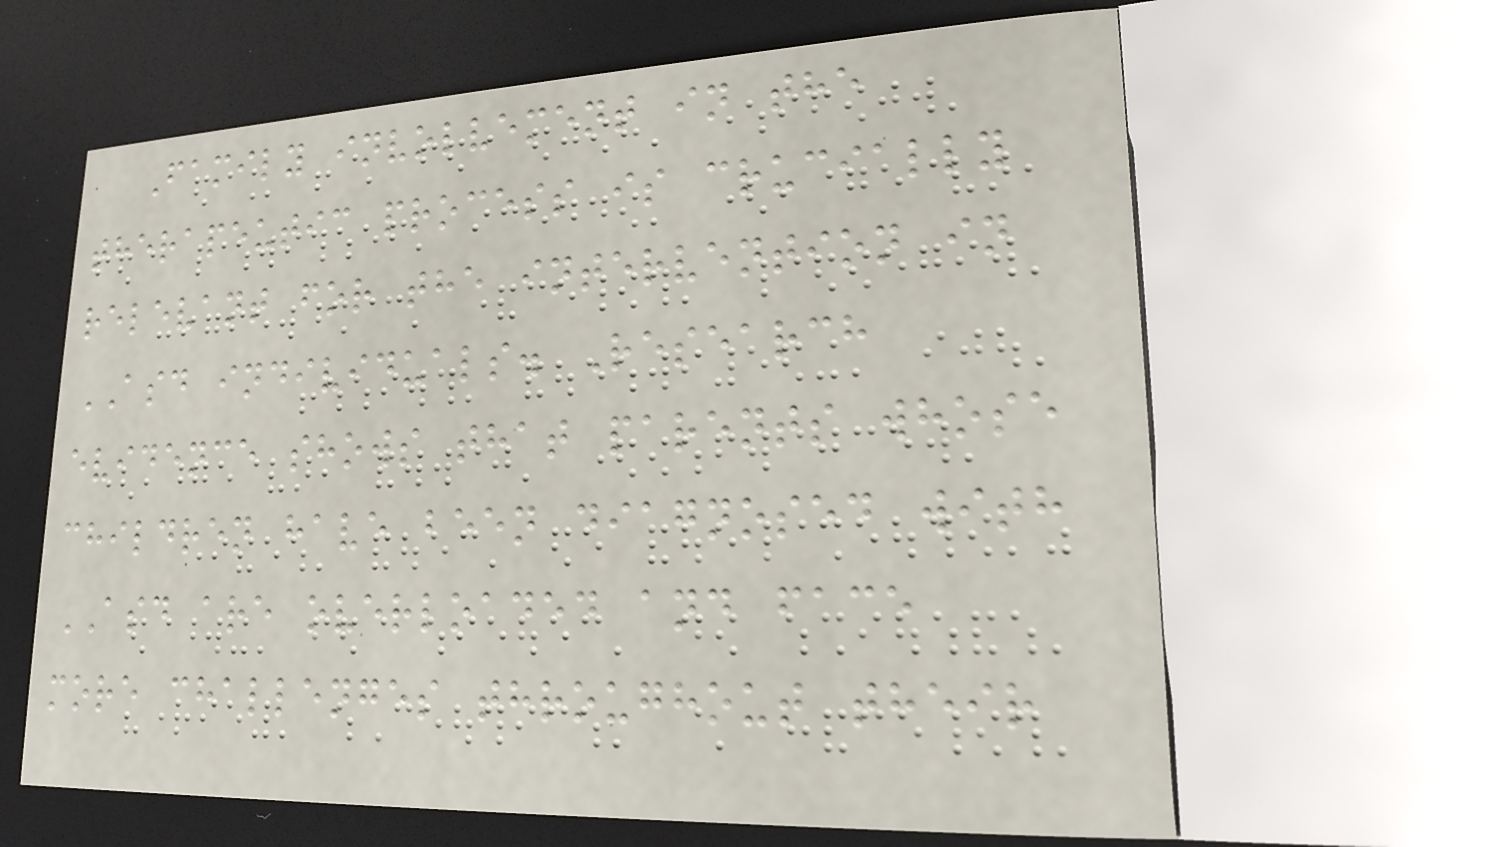Family involvement in the
therapeutic process is crucially
relevant for the intervention in
ASD individuals. Research
evidence shows that parents whose
children have been diagnosed with
ASD are overloaded and face
more challenges throughout their
